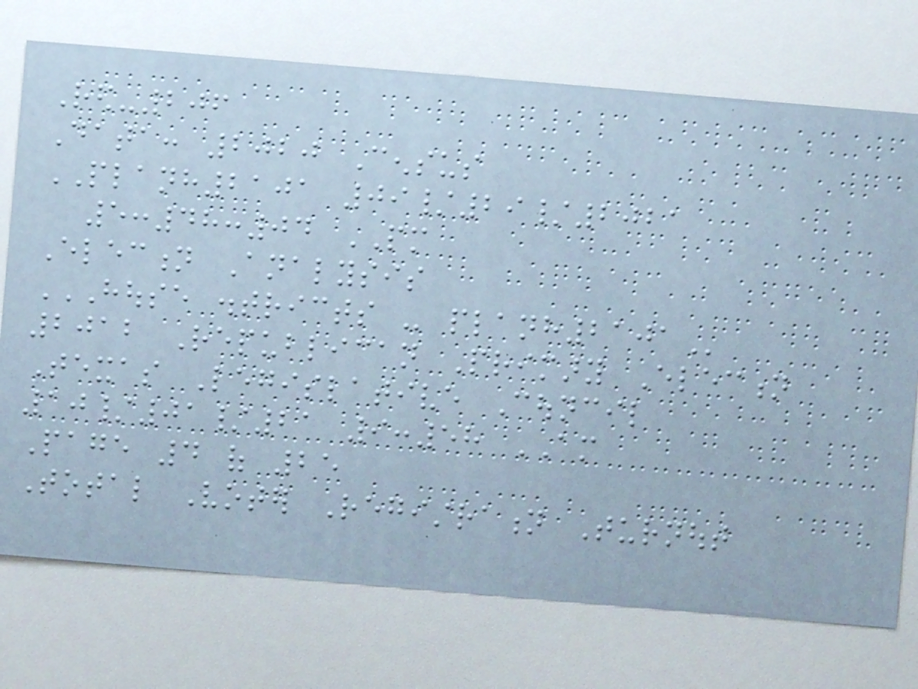Red-206
Data: 2020 Census
PLANH2101 09/29/2021
5:48:04 PM
Election Analysis
HOUSE DISTRICTS - PLANH2101
2012 Republican Primary Election
Texas Legislative Council
10/01/21 9:58 AM
Page 4 of 25
Total Voter Registration Turnout
